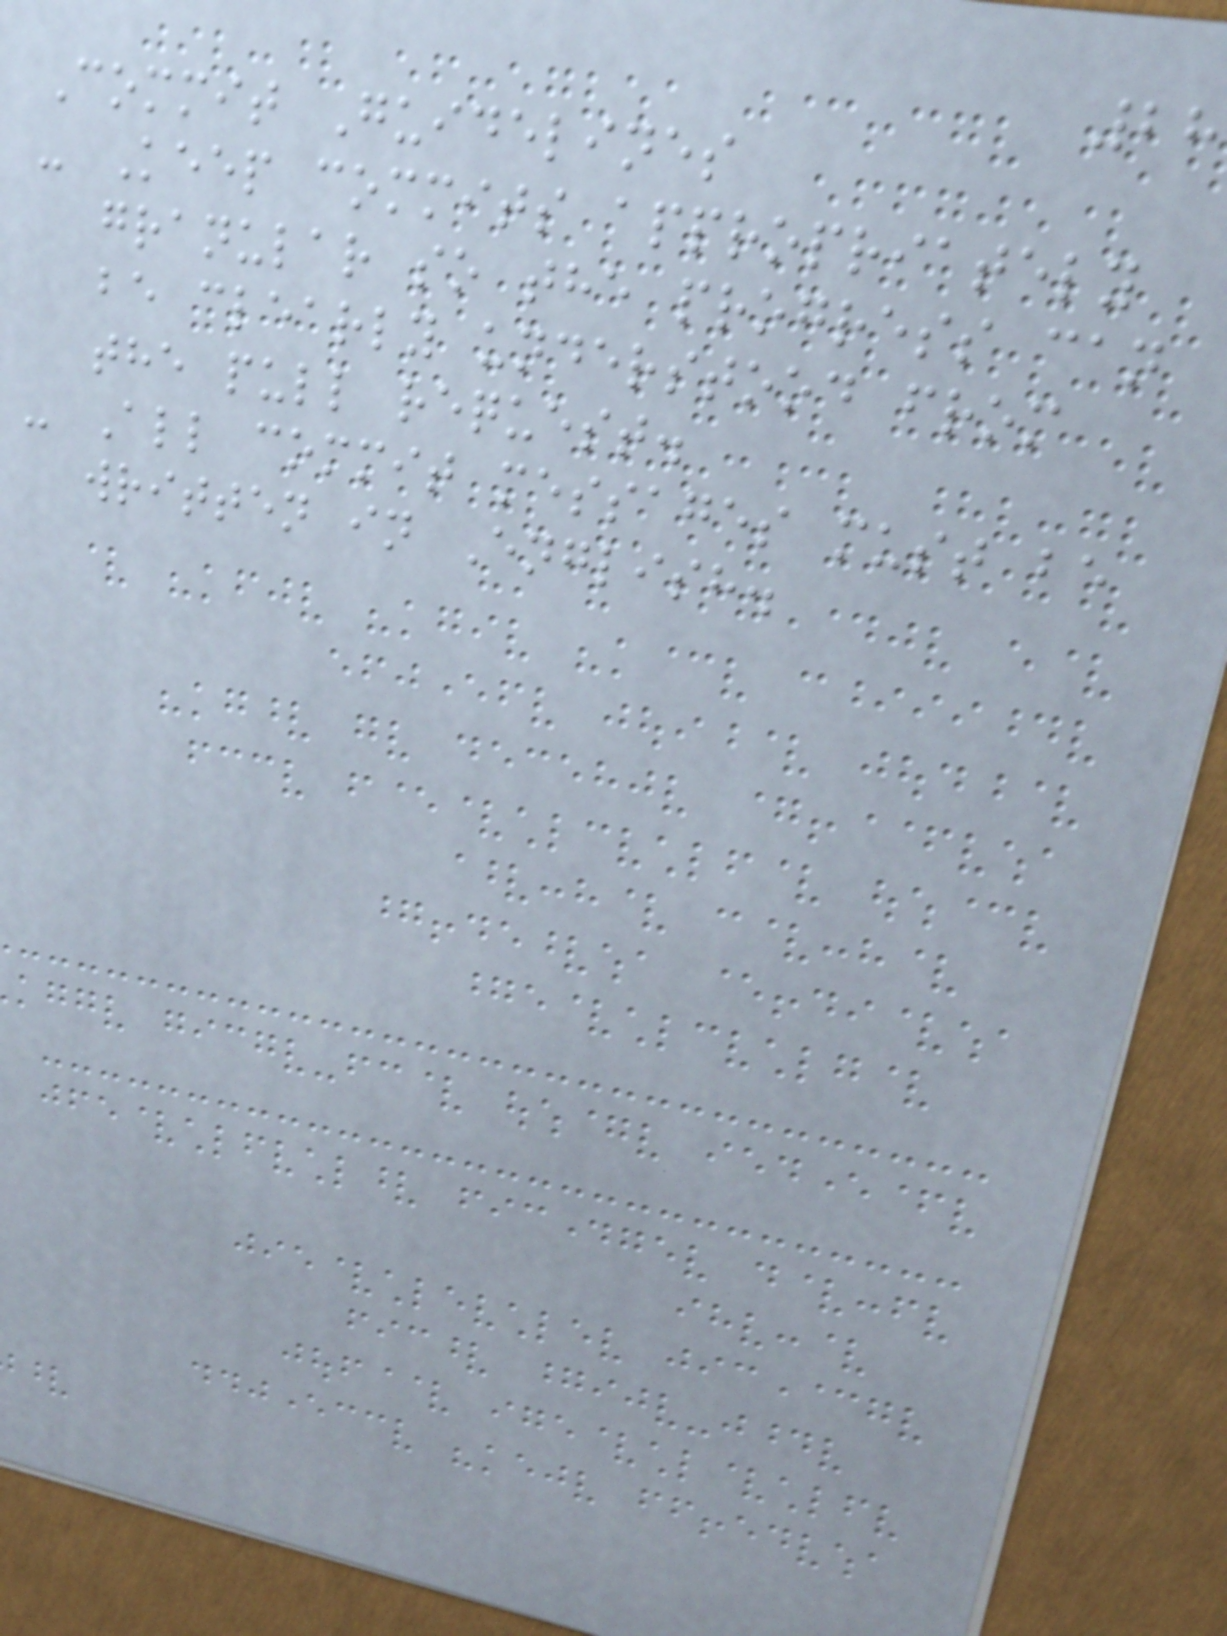Commit Guidelines
- Keep commits appropriately
granular so the progress can
be clearly understood from
the pull request.
- All commit messages must be
written in English.
